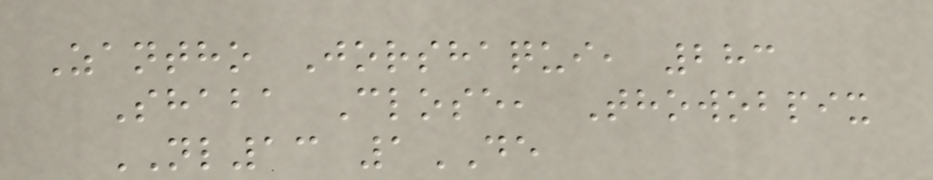Zantho Jorshaqui, 283
Shaba Close, Thowobpix
NL13 1DE
